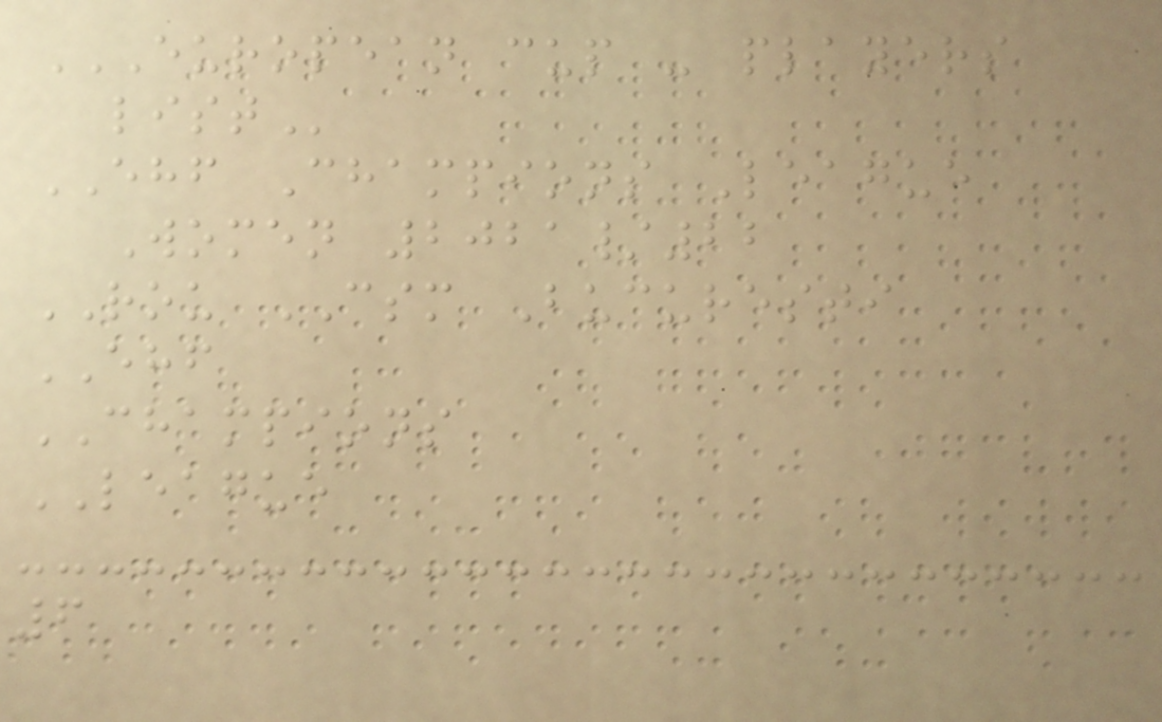EUROPEAN CUP - PLAYERS
LIST
EHF Champions League
Women 2021/22
ROU CSM Bucuresti
EHF
CHAMPIONS
LEAGUE
6
